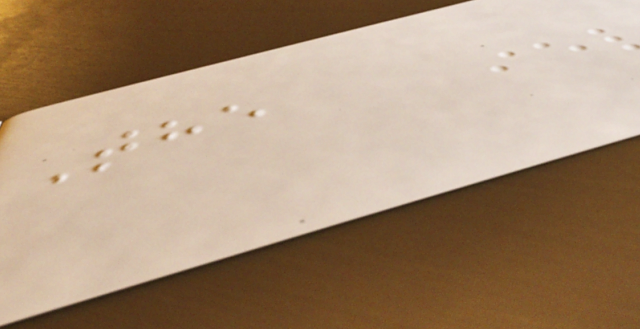The
